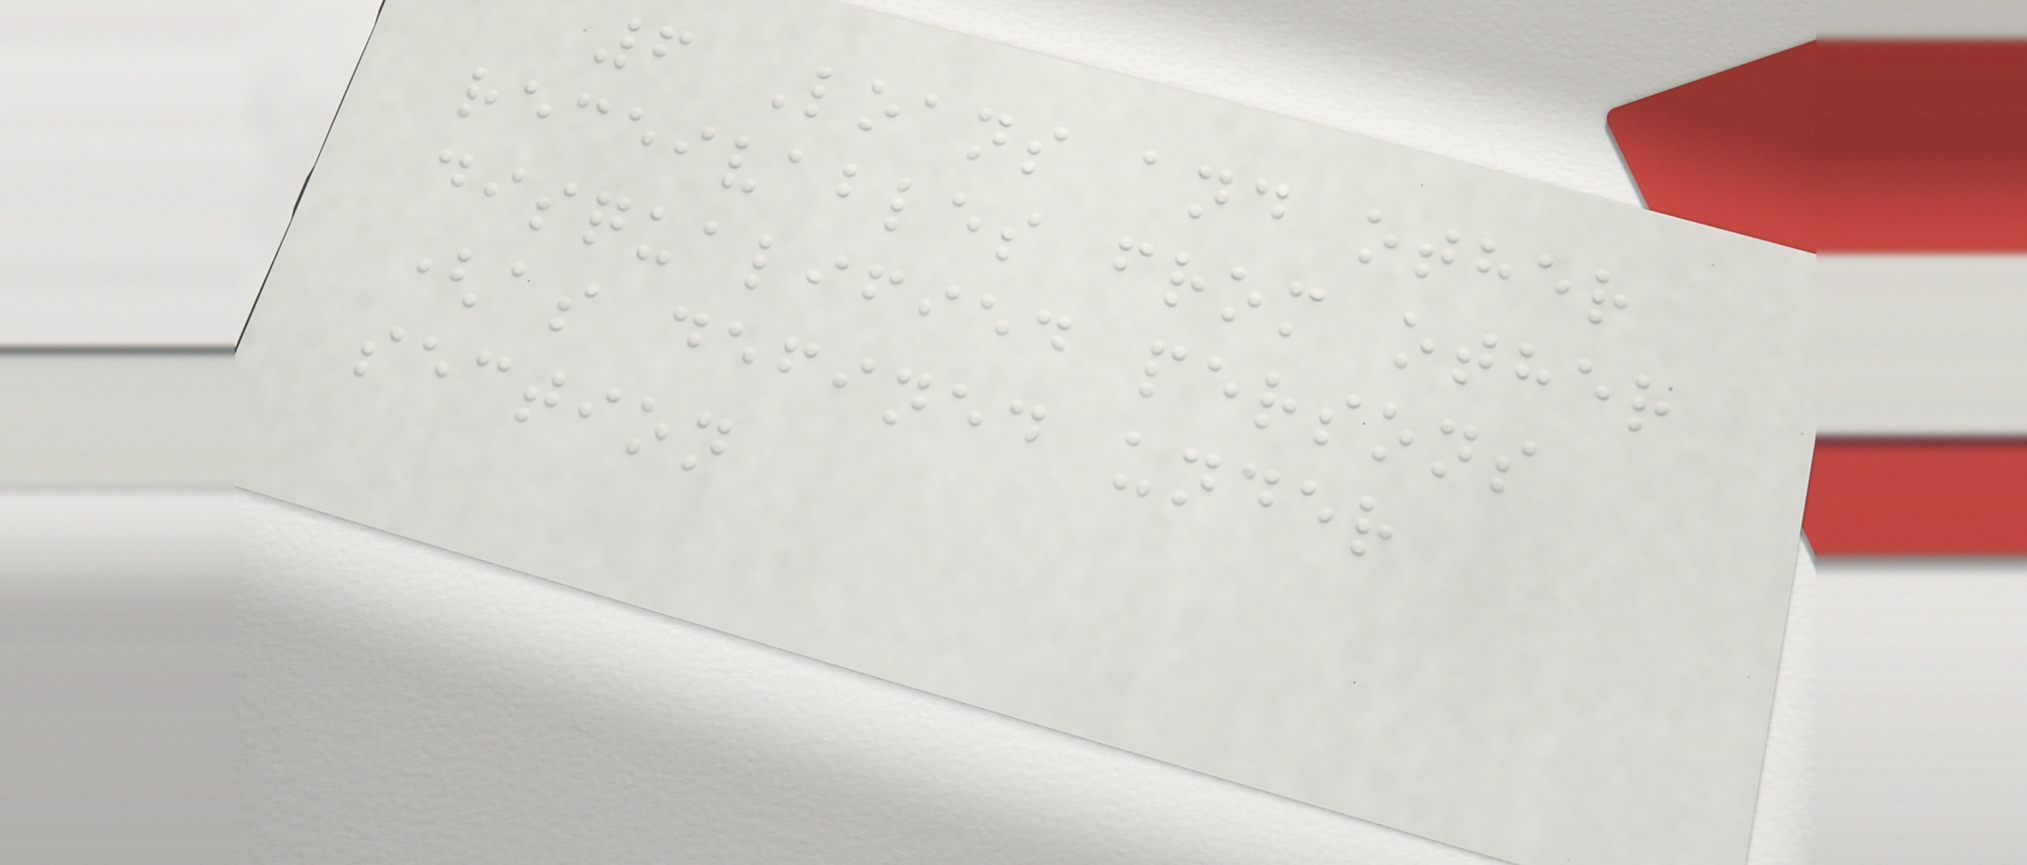6 Loans and other
receivables from other
disqualified persons
(as defined under
section
